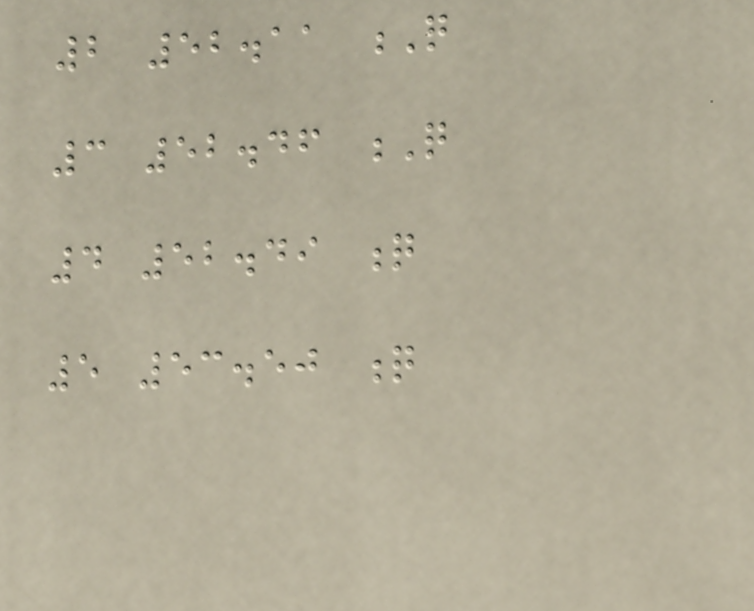2 52.11 Q
3 52.46 Q
4 52.49 q
5 53.50 q
